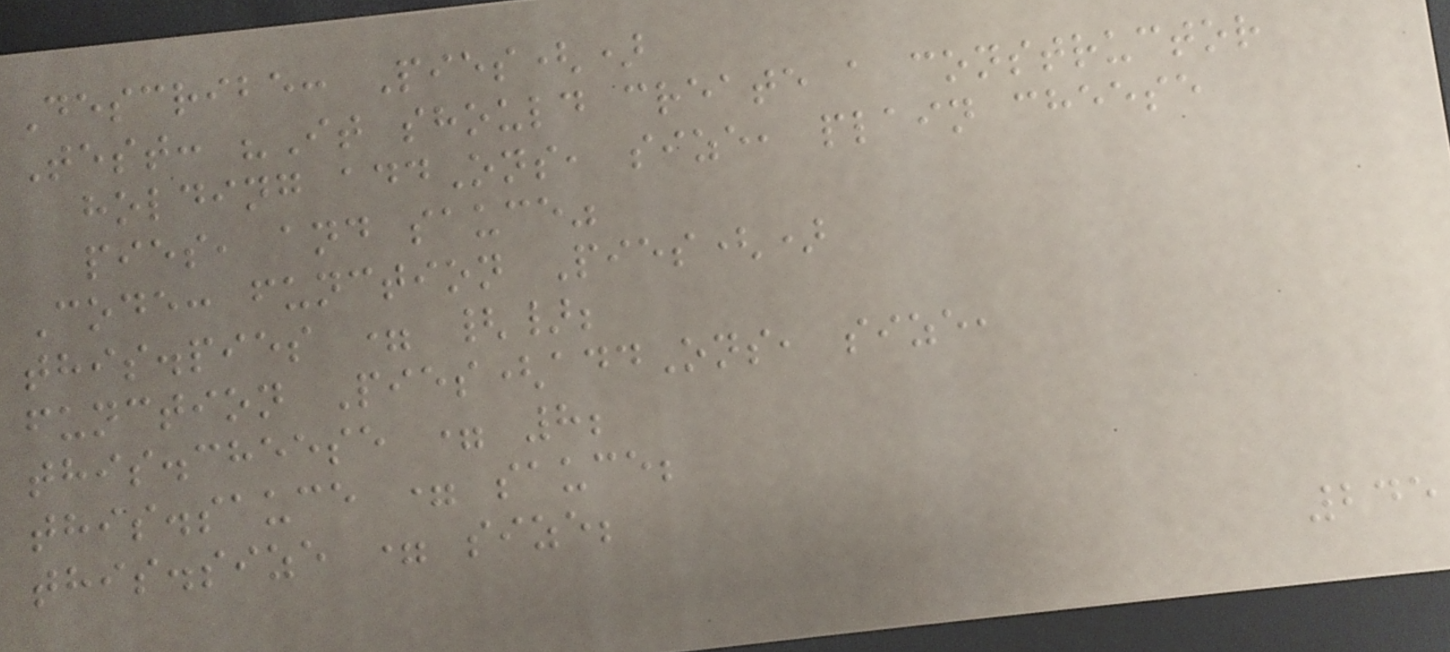Describe: Pies()
Test: "It should create a constructor
holding addOns, size, plain cheese
pies, and sauce"
Code: function Pies()
this.pies = {};
function Pies(addOns, size,
this.cheese = 8;
this.sauce = sauce;
this.size = size;
245
